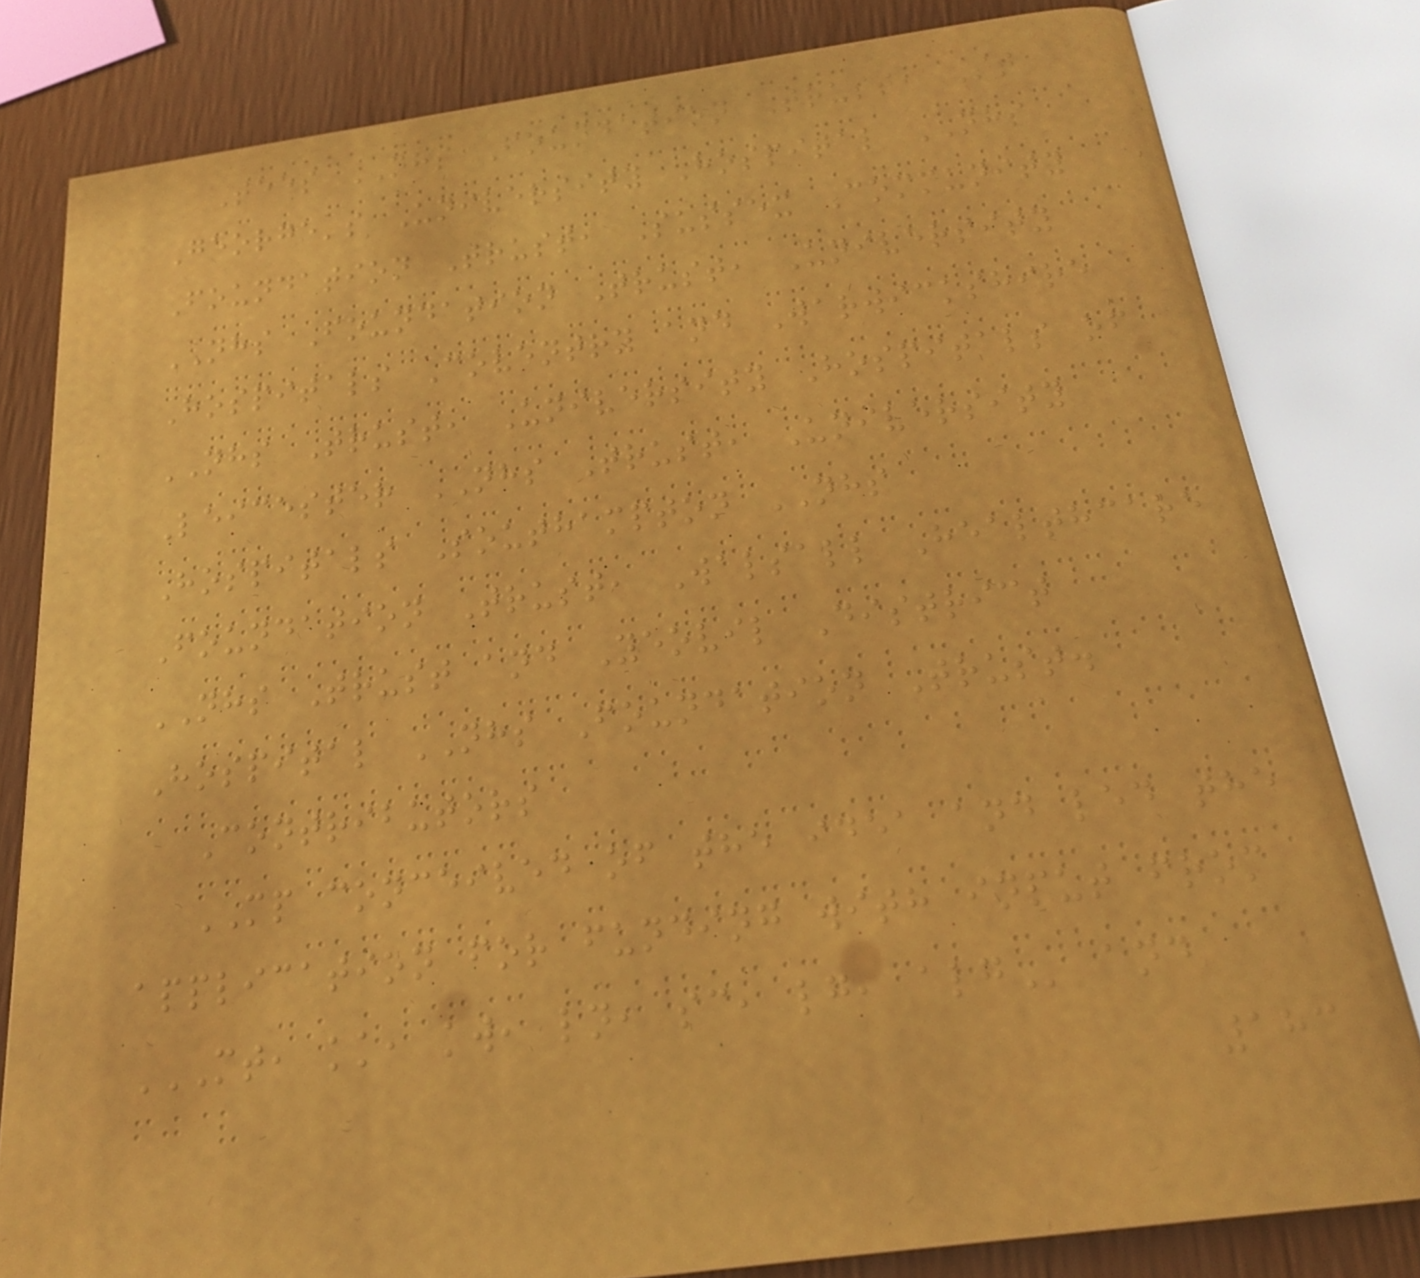Tees NHS Foundation Trust, St
George's University Hospital NHS
Foundation Trust, Sussex Community
NHS Foundation Trust, University
Hospitals Coventry and Warwickshire
NHS Trust, University Hospitals of
Leicester NHS Trust, University
Hospitals Southampton NHS
Foundation Trust, Walsall Healthcare
NHS Trust and Yeovil District
Hospital NHS Foundation Trust.
Contributors
MP conceived of the idea and led the
application for funding with input from
MT, KK, KW, LN, SC, LG, ALG and
183
